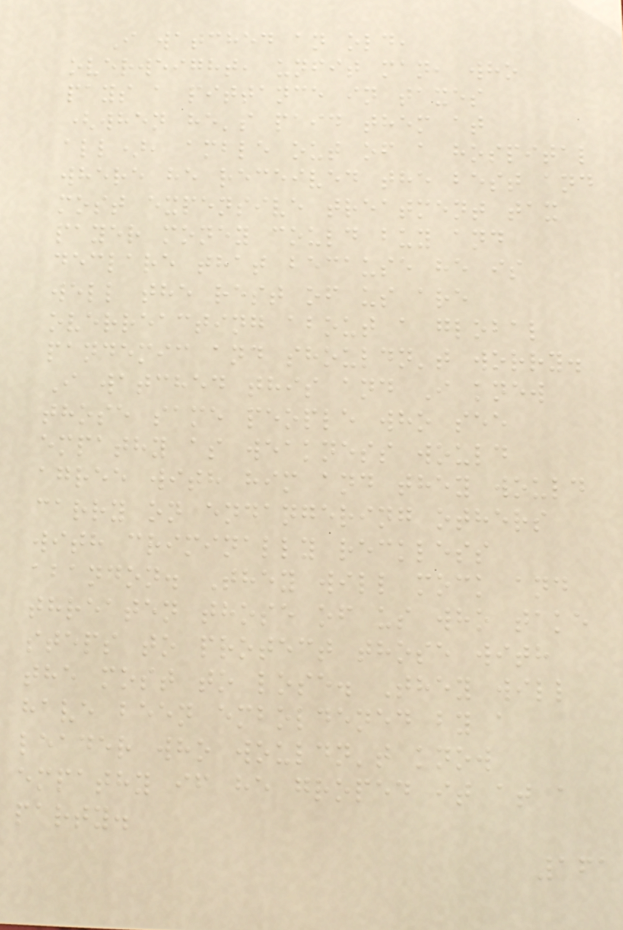I watched an old,
overweight, unfit man, who
pays a pittance in taxes
(when he's paid them at
all), amble out of a hospital
where he received the best and
most expensive treatment tax
payer money could buy and
declare that because he is
well the rest of us are
overreacting about a global
pandemic and shouldn't worry.
I watched this and I knew
those same people who see
empathy as weakness would
agree with him and they would
carry on endangering others
with criminally reckless
abandon. They will mock and
threaten those of us who take
steps to protect those with
the most to lose. They will
have been emboldened by a
leader who wouldn't know
empathy if he groped it at a
party.
161
